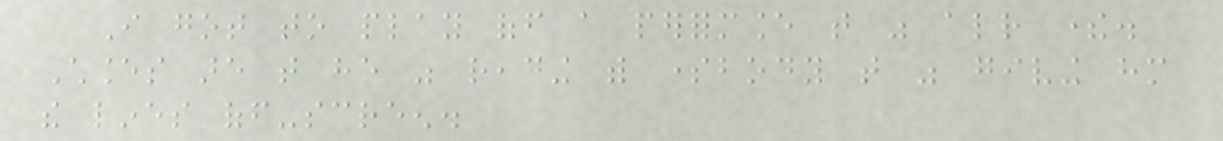I got to play off a performance that was already there.
Chances are that he was reading with somebody that was giving him
the lines off-screen.
